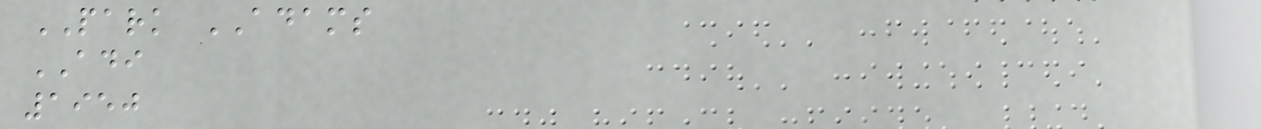PARK ADAMS
ADI
1950
